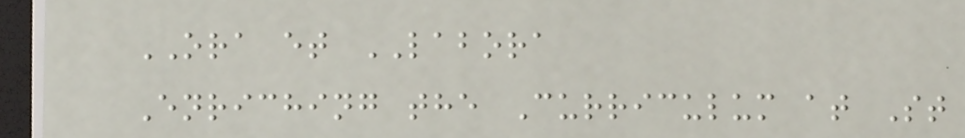ORA et LABORA
Enriching the Curriculum at St
